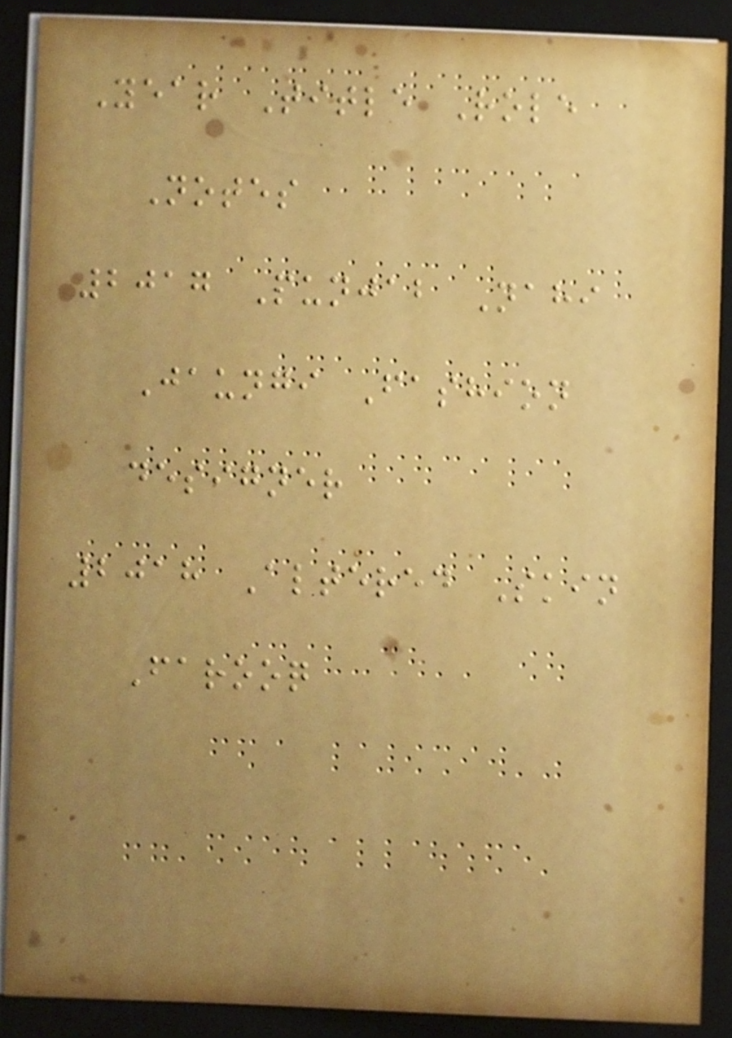Year Title Role
Notes
2017 Punjab Nahi
Jaungi Fashion
designer
2018 Altered Skin
Farooq
